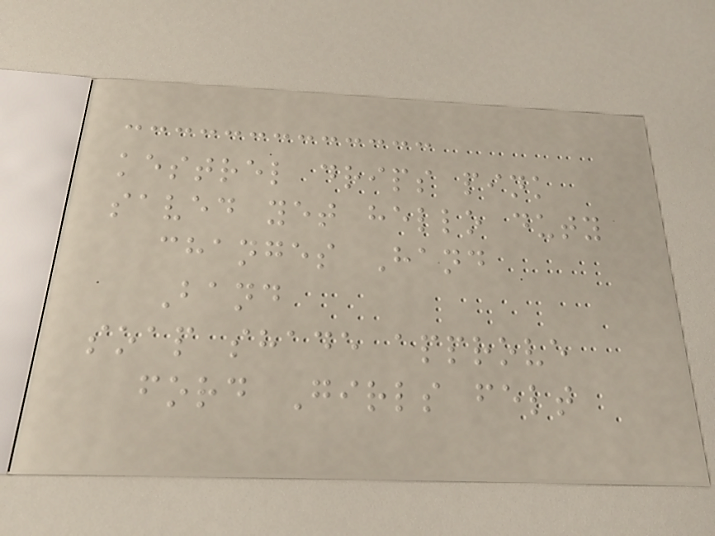kestrel drips pink
saved yet hello duty
changes Hand
Band
soap shade approve
ford Girls felt
